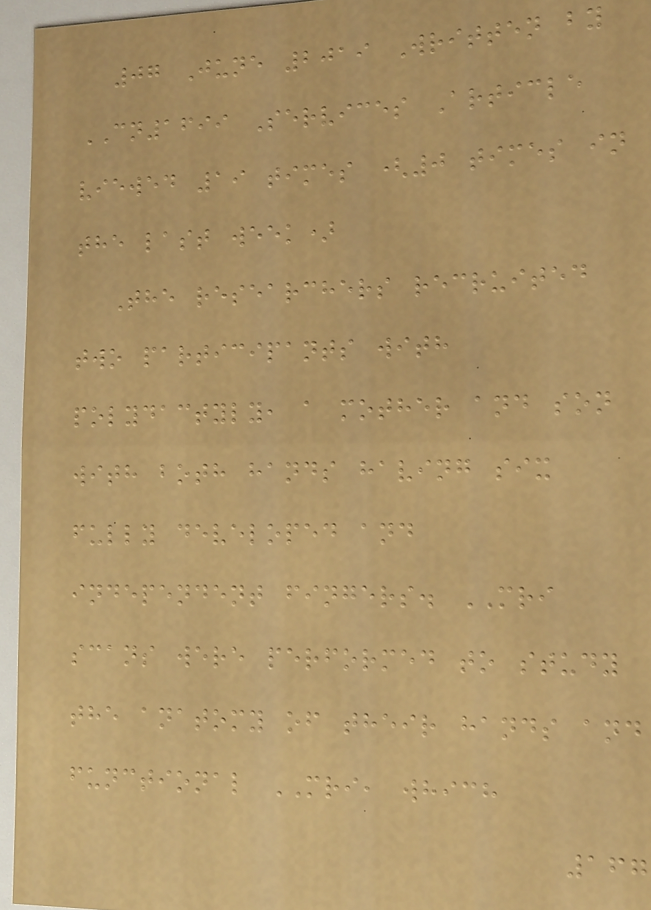07 June 2019 Written by
CN1699 Services Article
viewed 19 times (0 times in
the last week)
The researchers recruited
two participants with
polydactyly, a mother and son
with both hands having six
fully developed and
independent fingers. MRI
scans were performed to study
the anatomy of their hands and
functional MRI, which
167
